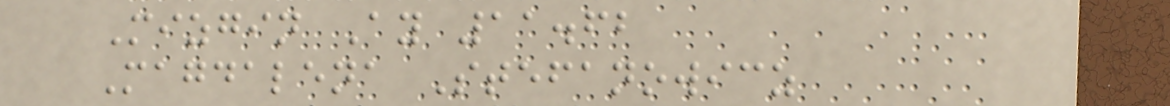Mizgin Ay 11.62
Magdalena Stefanowicz
